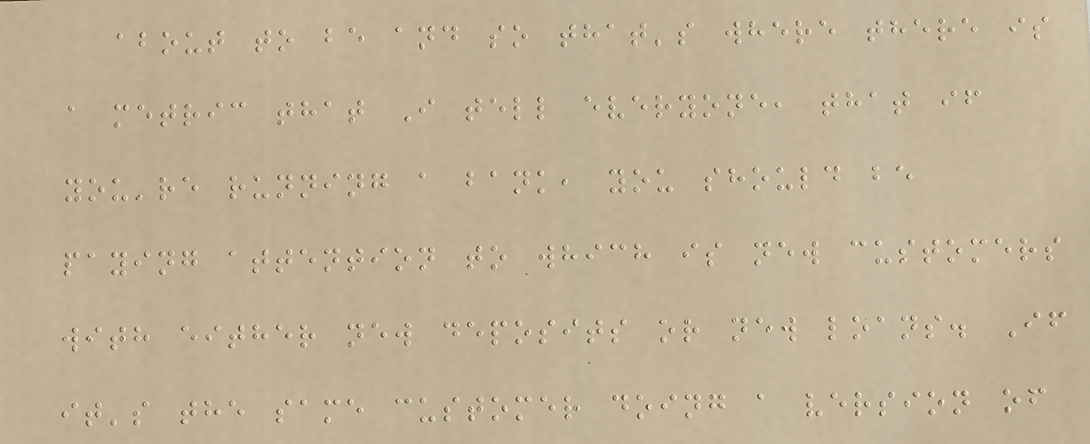about to be and so that's where there is
a metric that I tell everyone, that if
you're running a bank, you should be
paying attention to which is new customers
with either new deposits or new loans. If
it's the same customer doing a version of
